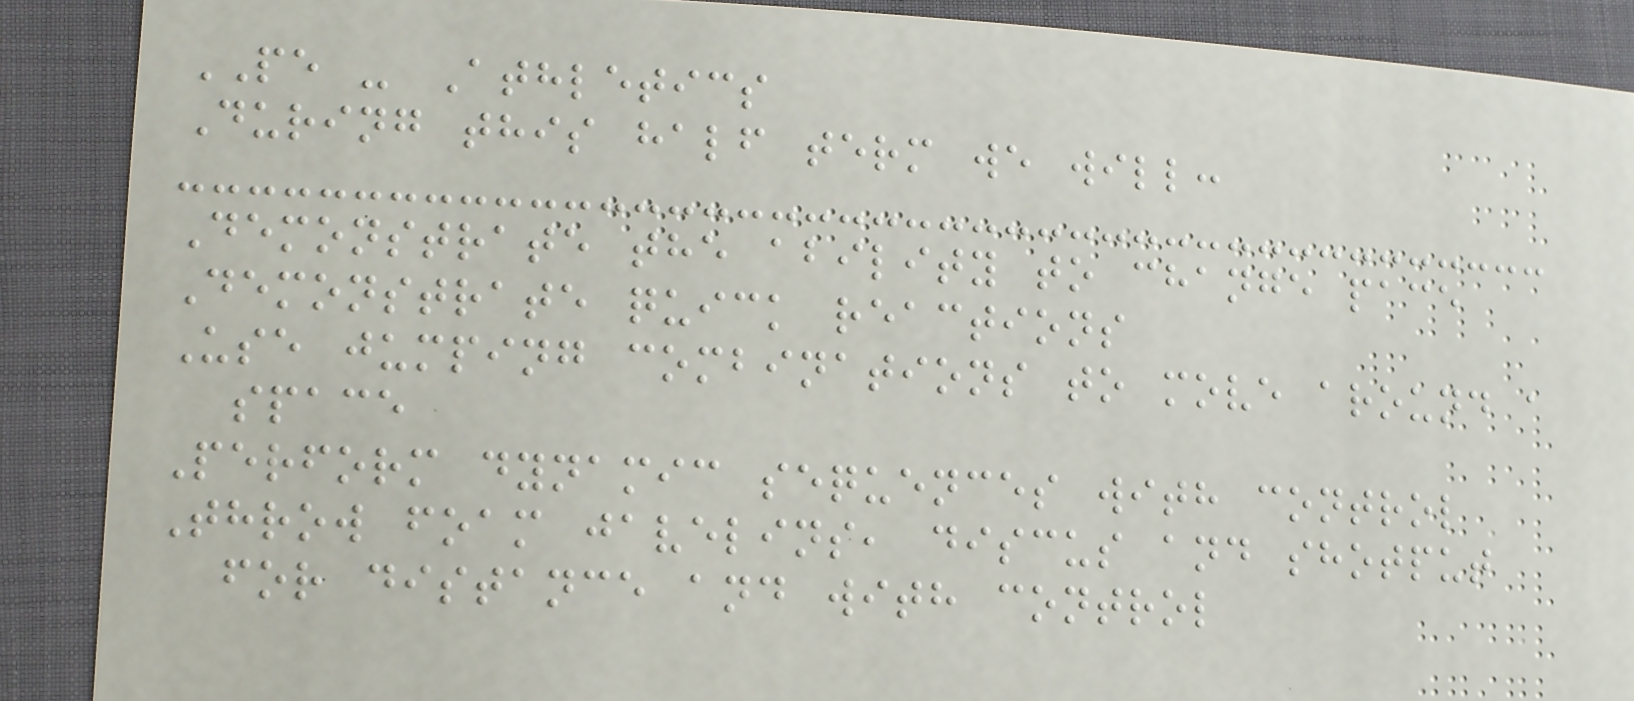PE - Athletics
During this half term we will:
Demonstrate the ability to change pace
Demonstrate quick reactions
Use jumping combinations to move around a
space
Perform dynamic sequences with control
Throw foam javelins, discus and shotput
for distance and with control
